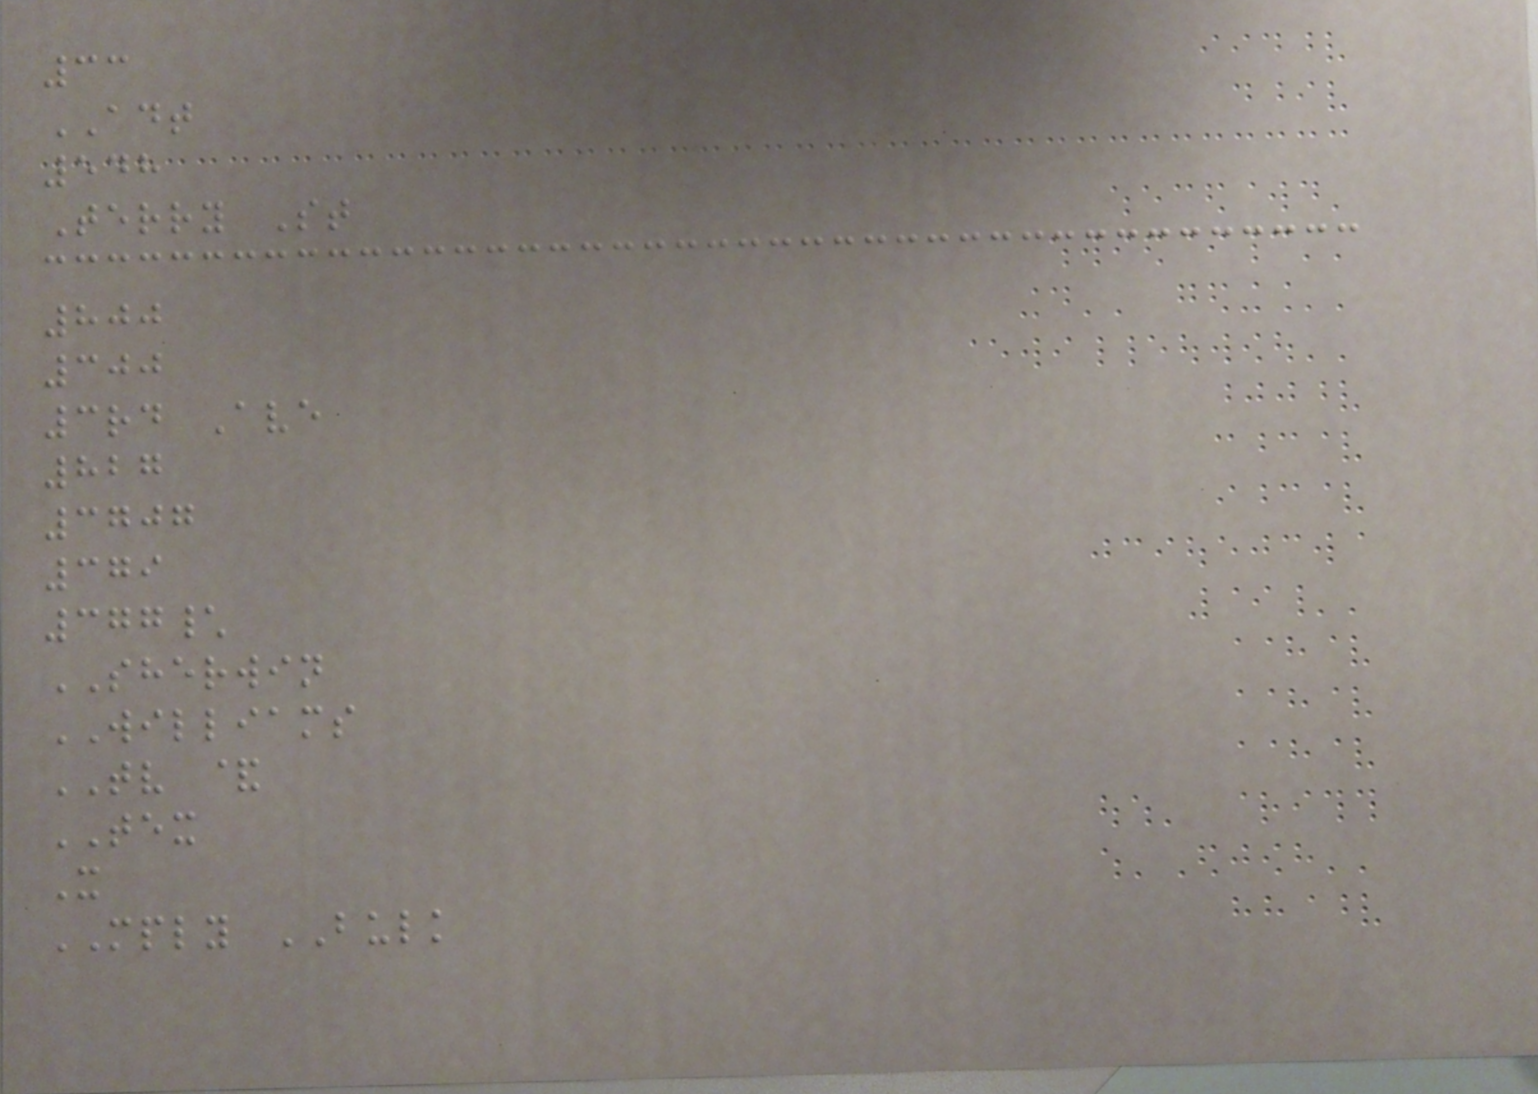33
ADT
548
Terry St
800
300
3rd Ave
827
3707
379
377\
SHERWIN
WILLIAMS
TV &
TEX
X
MPLY BULK
